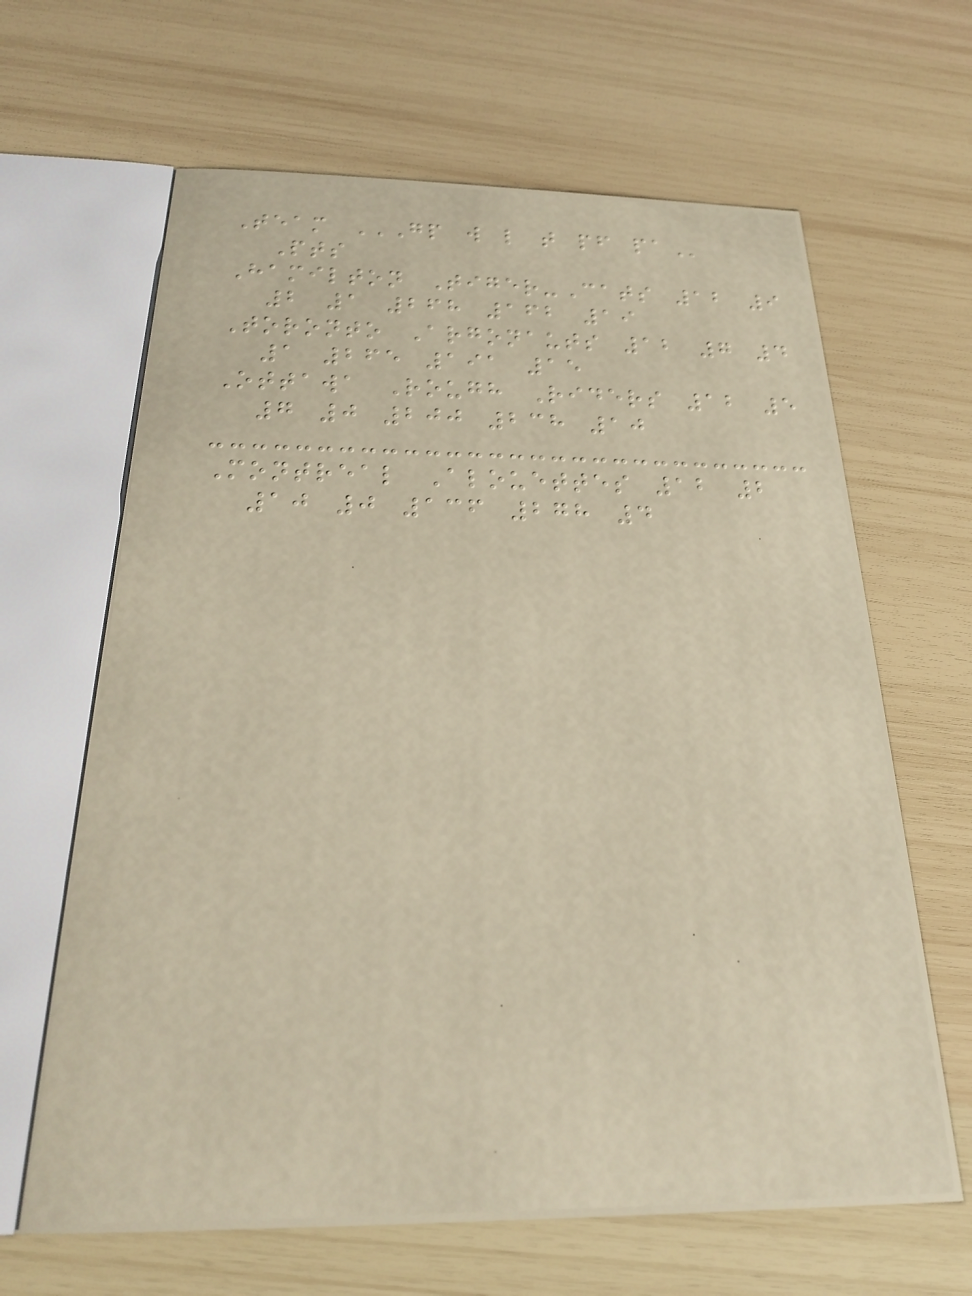Team GP W L T PF PA
Pts
Hamilton Tiger-Cats 12 9
2 1 268 162 19
Toronto Argonauts 12 7 4
1 265 191 15
Ottawa Rough Riders 12 5
7 0 200 238 10
Montreal Alouettes 12 2
10 0 136 278 4
